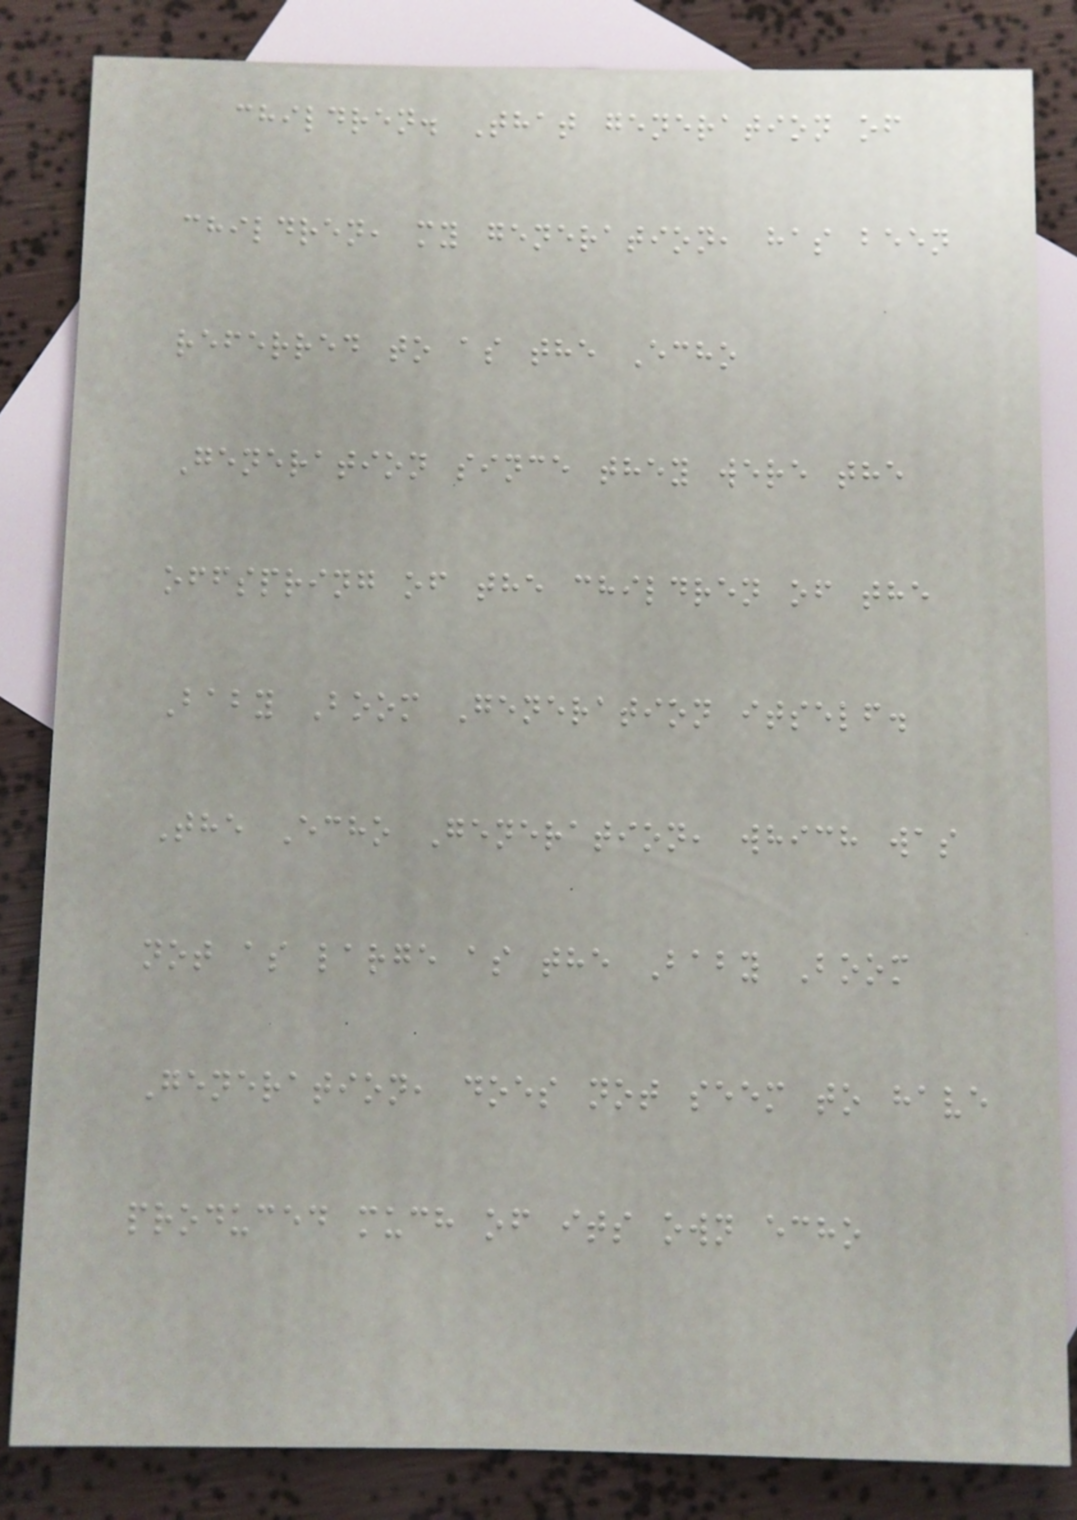children. That generation of
children, my generation, has been
referred to as the Echo
Generation since they were the
offspring of the children of the
Baby Boom Generation itself.
The Echo Generation, which was
not as large as the Baby Boom
Generation, does not seem to have
produced much of its own echo
